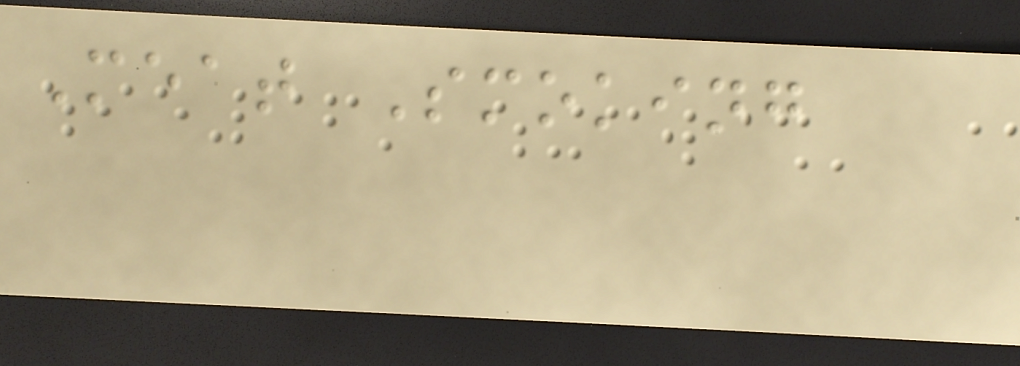Meat Smoking
